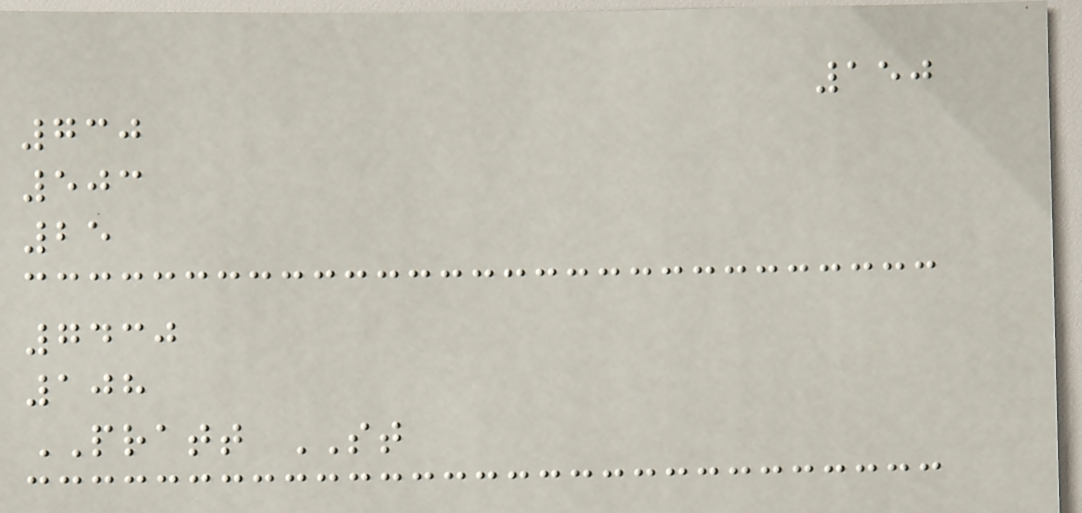150
730
503
25
7430
108
PRATT ST
